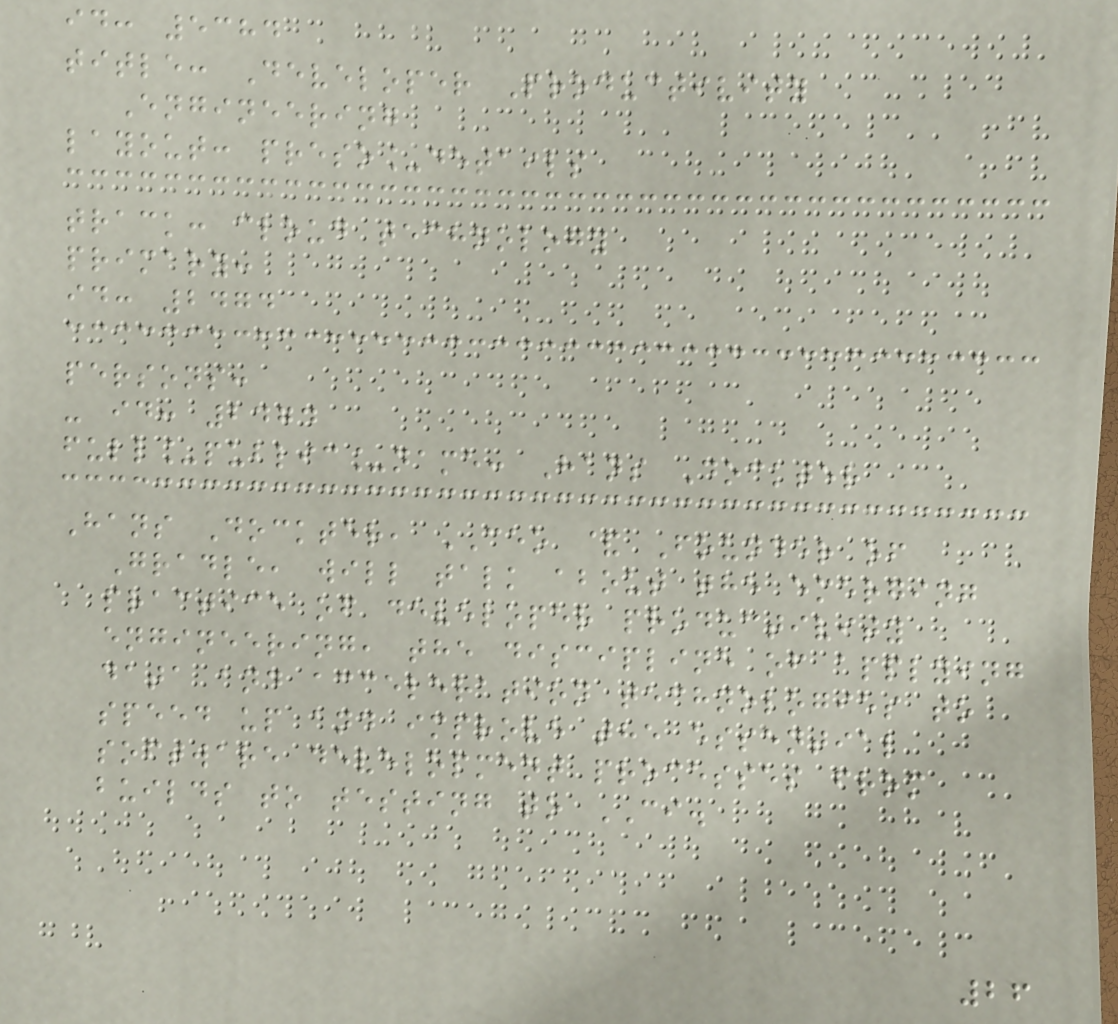id: 5384
title: Developer Productivity
Engineering
layout: preso_details
track: cloud technology
primary:
id: 2474
persons:
- id: 2474
full_public_name: Hans Dockter
Hans Dockter, CEO & Founder of
Gradle, will talk about the emerging
practice of developer productivity
engineering, the discipline of applying
data and acceleration technologies to
speed up and improve the essential
software development processes from
builds to testing to CI.
26
